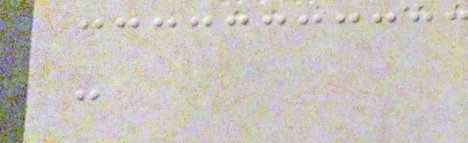-
